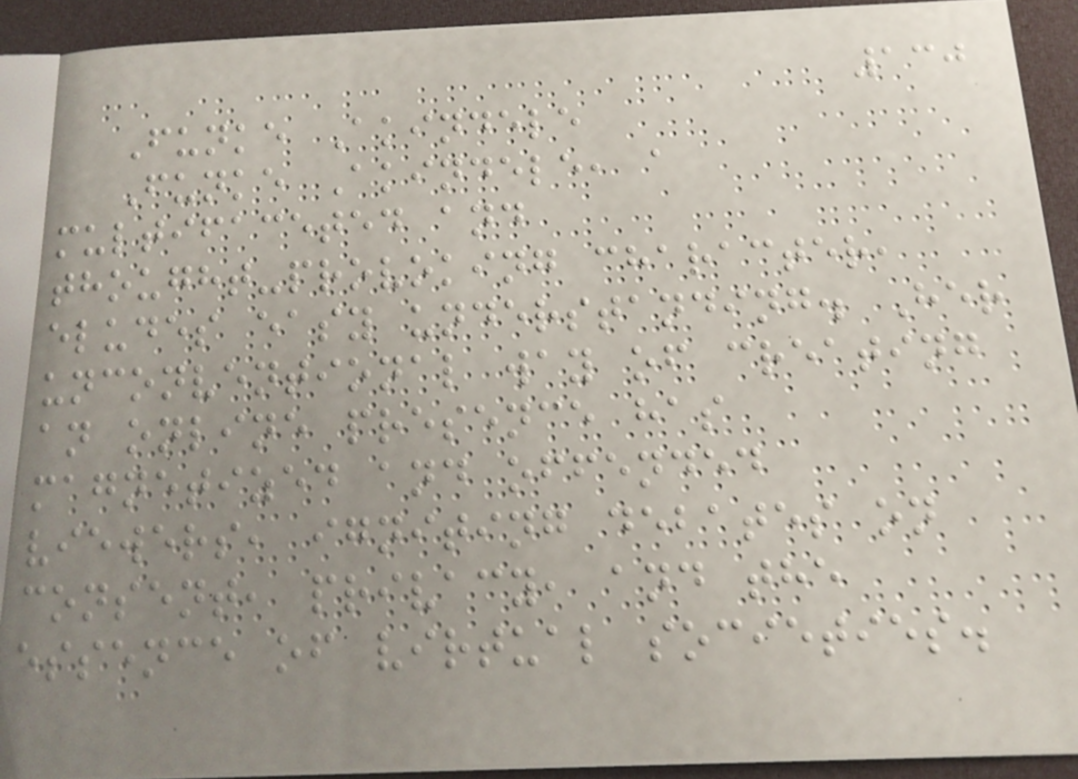130
Funke Akindele
Funke Akindele, a
multifaceted and
thought-provoking character,
eludes easy understanding. Her
unconventional way of creating
an online presence has
magnetized and offended
viewers, igniting debates on
consent, privacy, and the
essence of virtual societies.
